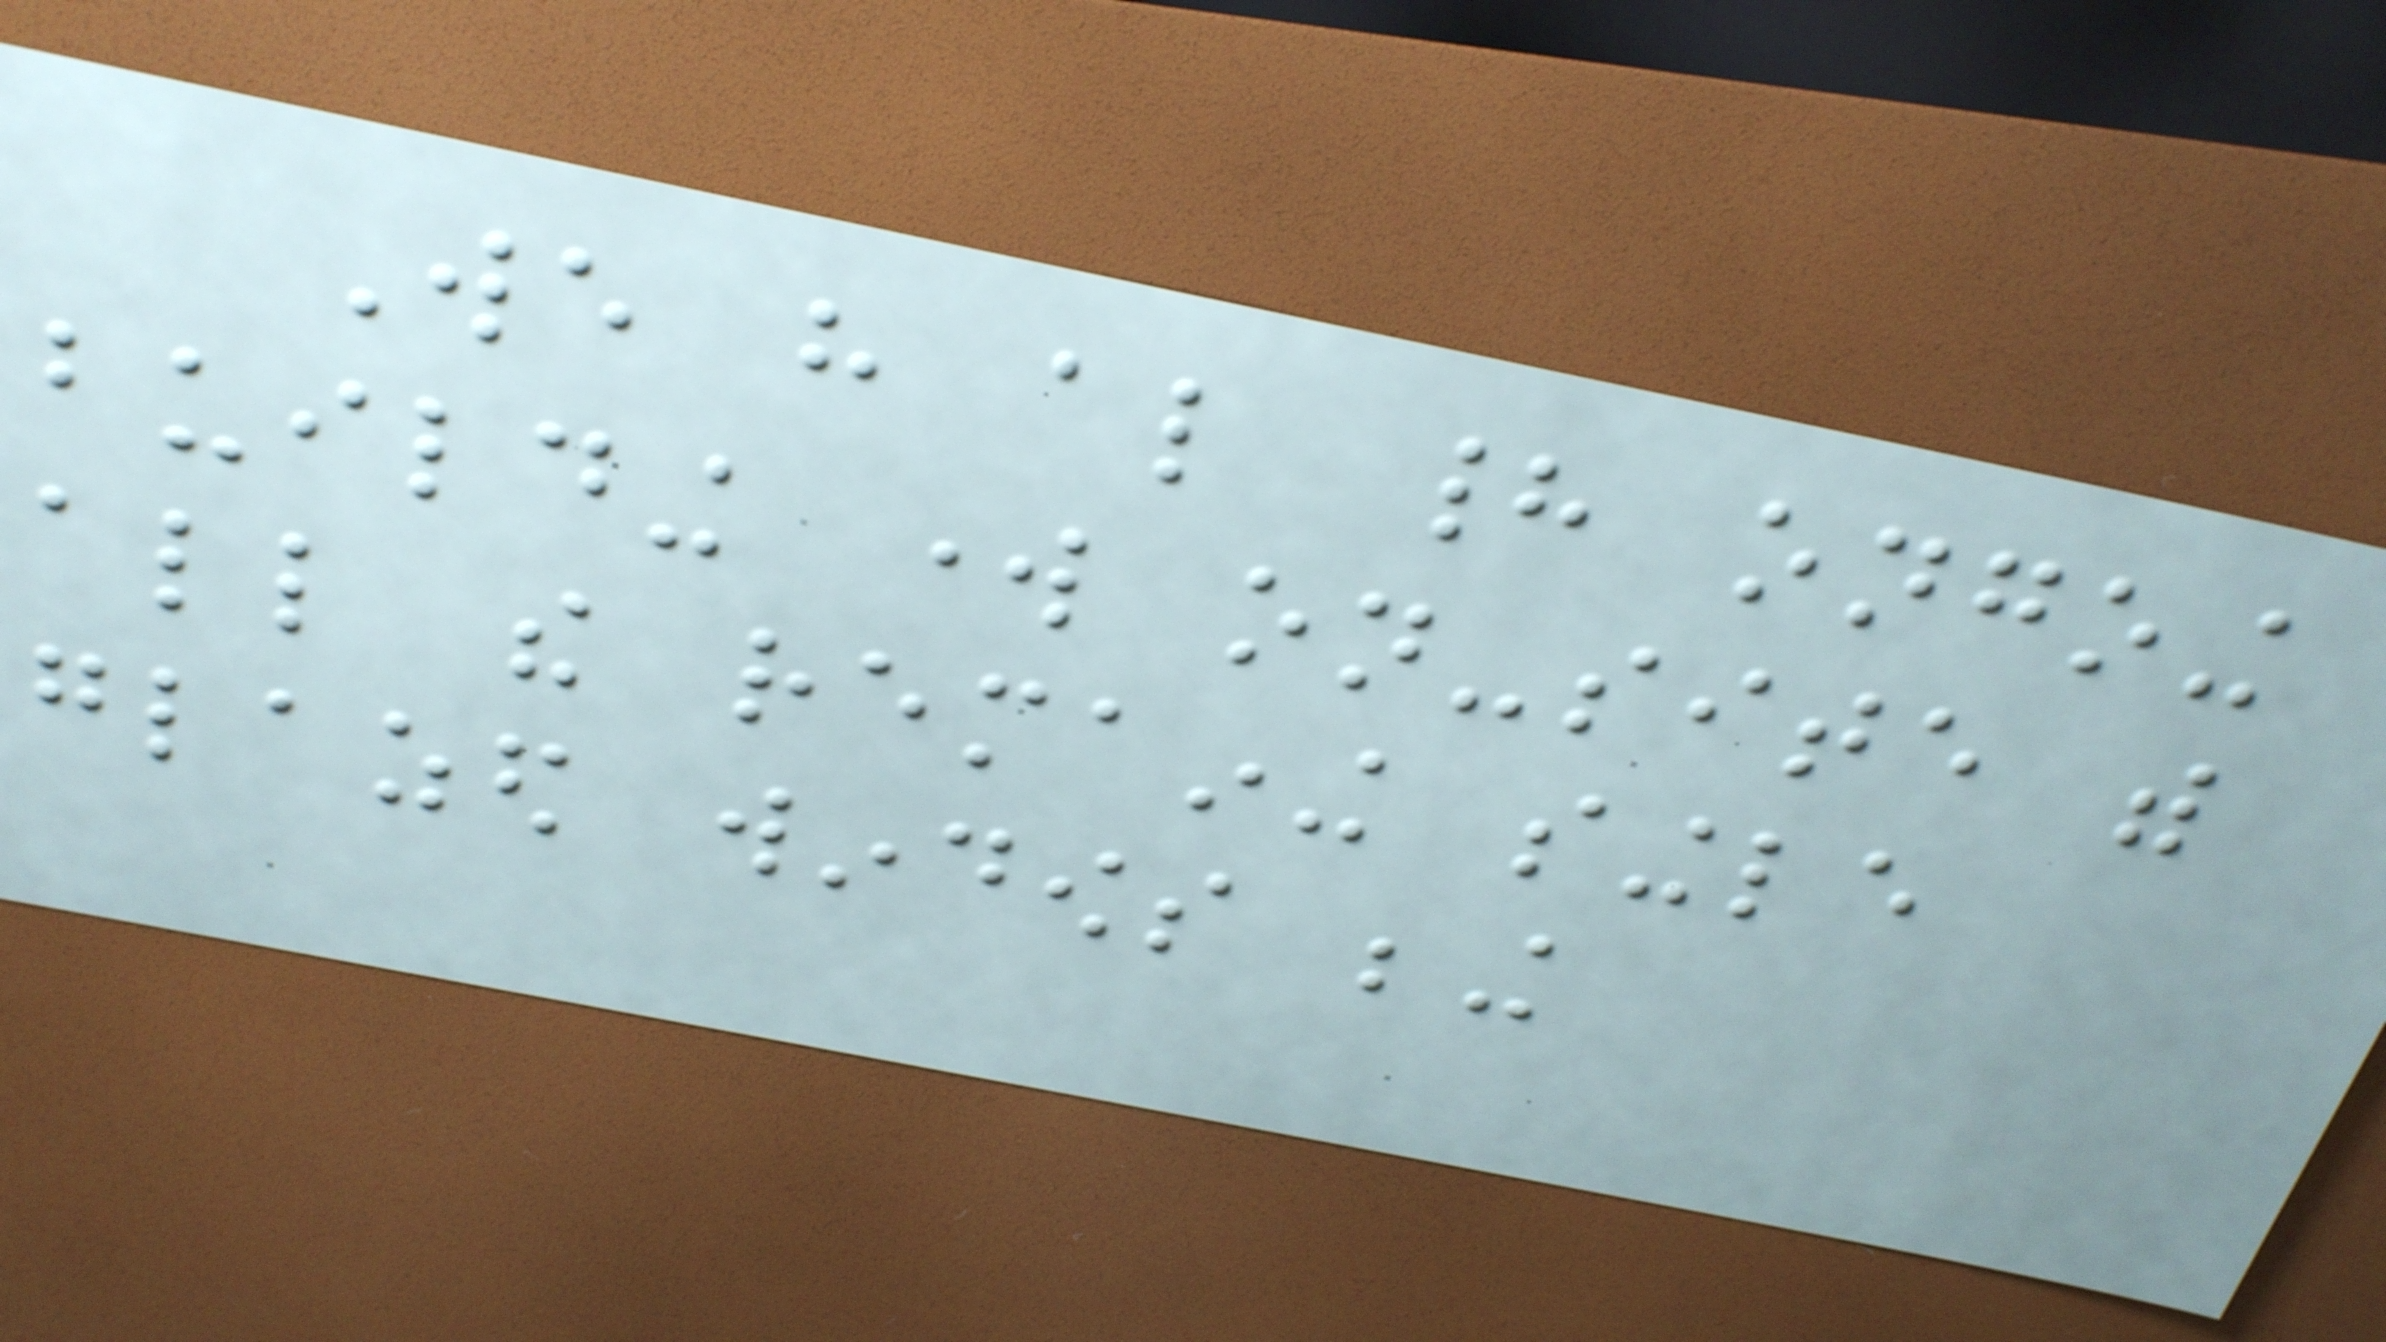We have also had ongoing
building work on-site with
all the remaining single
glazed windows being
